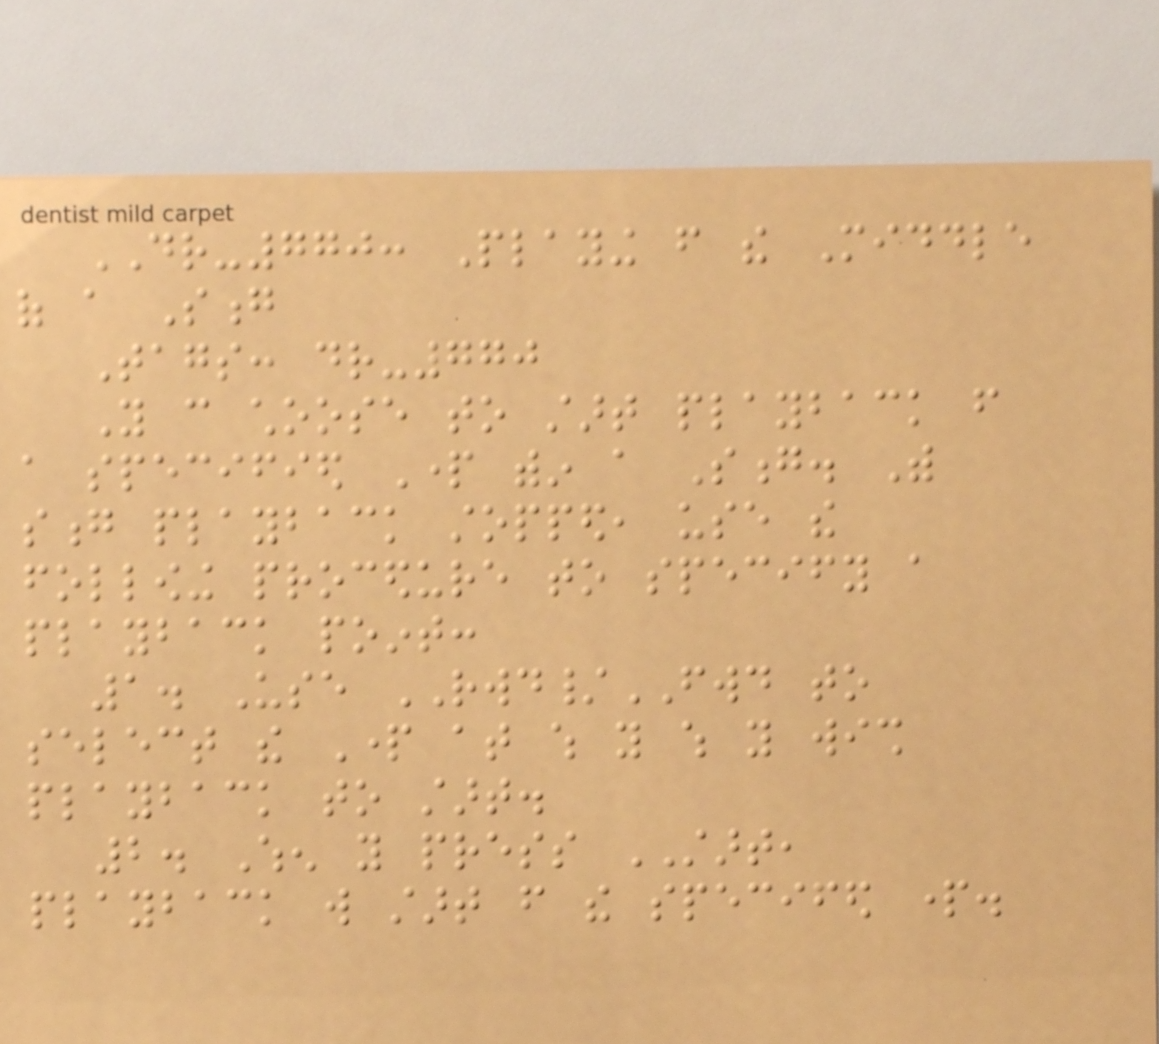DR-770: Playing from the Middle
of a Song
Tags: dr-770
You can choose to start playback from
a specified Part within a Song. With
song playback stopped, use the
following procedure to specify a
playback point:
1. Use RWD/FWD to
select the Part at which you which you wish
playback to start.
2. When you press START,
playback will start from the specifed part.
